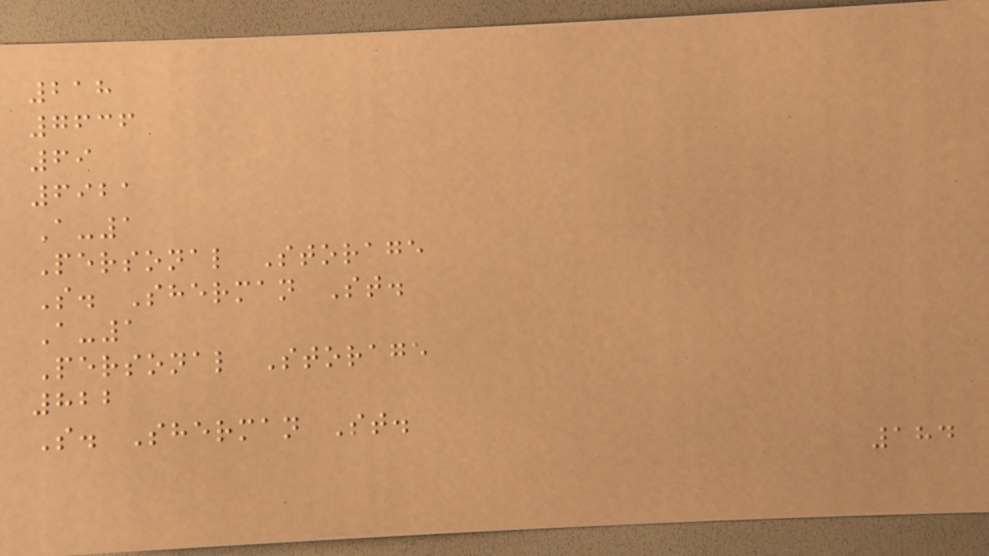218
7636
69
6921
A-1
Personal Storage
S. Sherman St.
A-1
Personal Storage
822
S. Sherman St.
184
